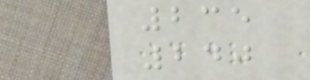235
240
